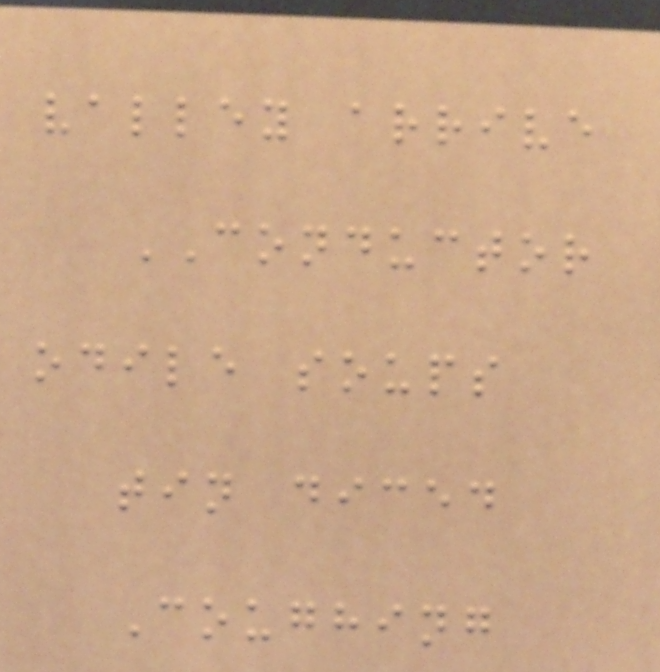valley arrive
CONDUCTOR
odile soups
tin diced
Coughing
